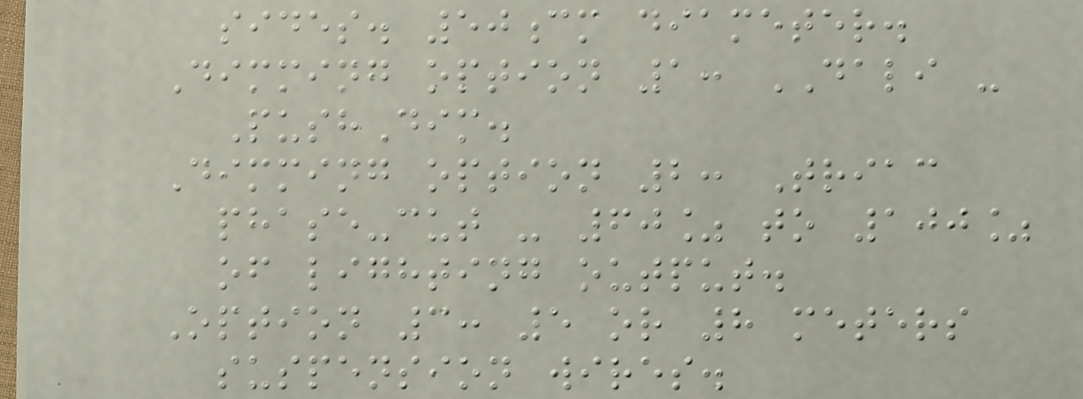sides. 50cm diameter.
Dimming option 1: DALI -
PushDim.
Dimming option 2: Triac
phase-cut - 60% to 100%
of lighting output.
Option 3: 5 or 8 meters
suspension wires.
